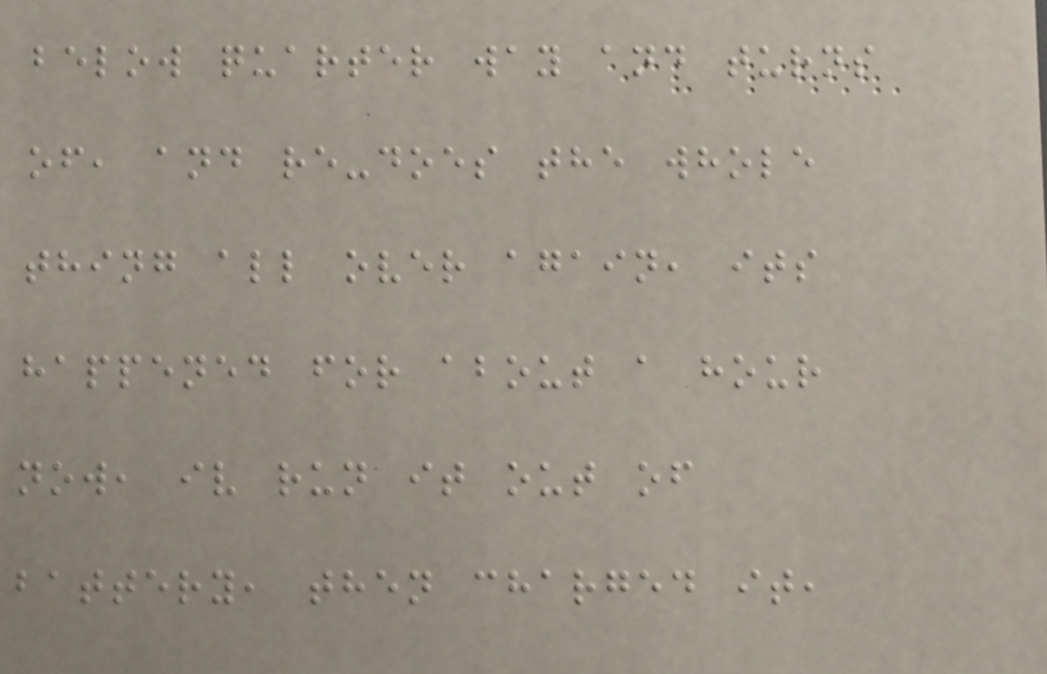below quarter way and turns
of, and re-does the whole
thing all over again, its
happened for about a hour
now, iv run it out of
battery, then charged it,
